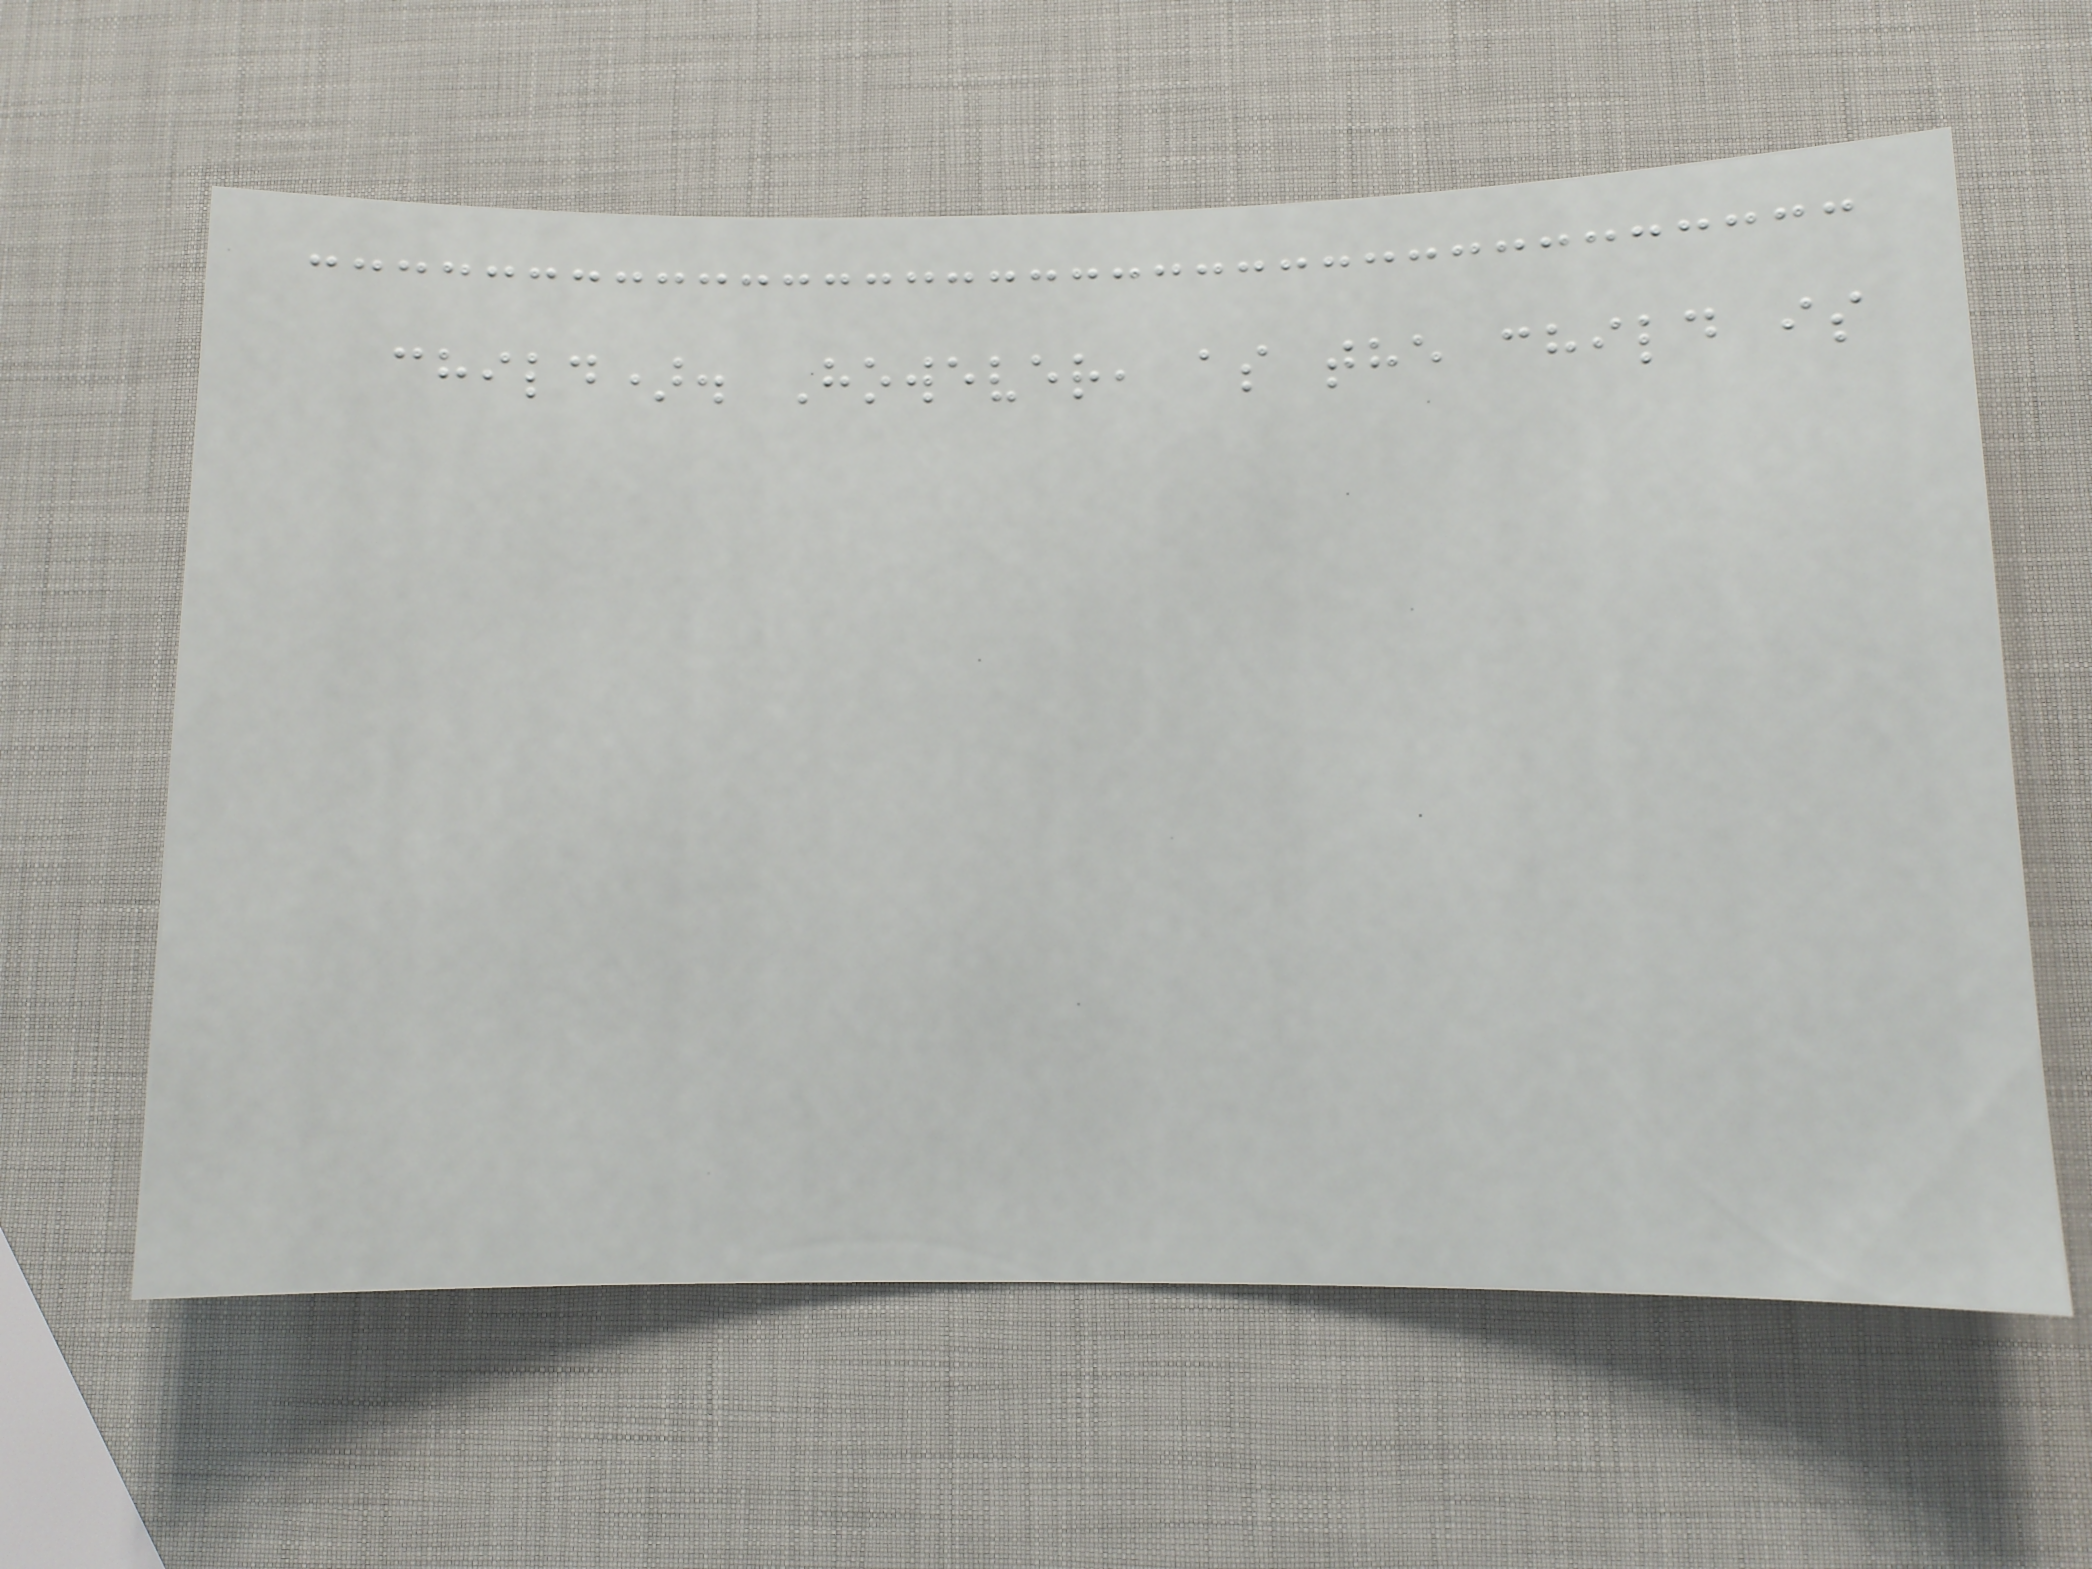child). However, as the child is
